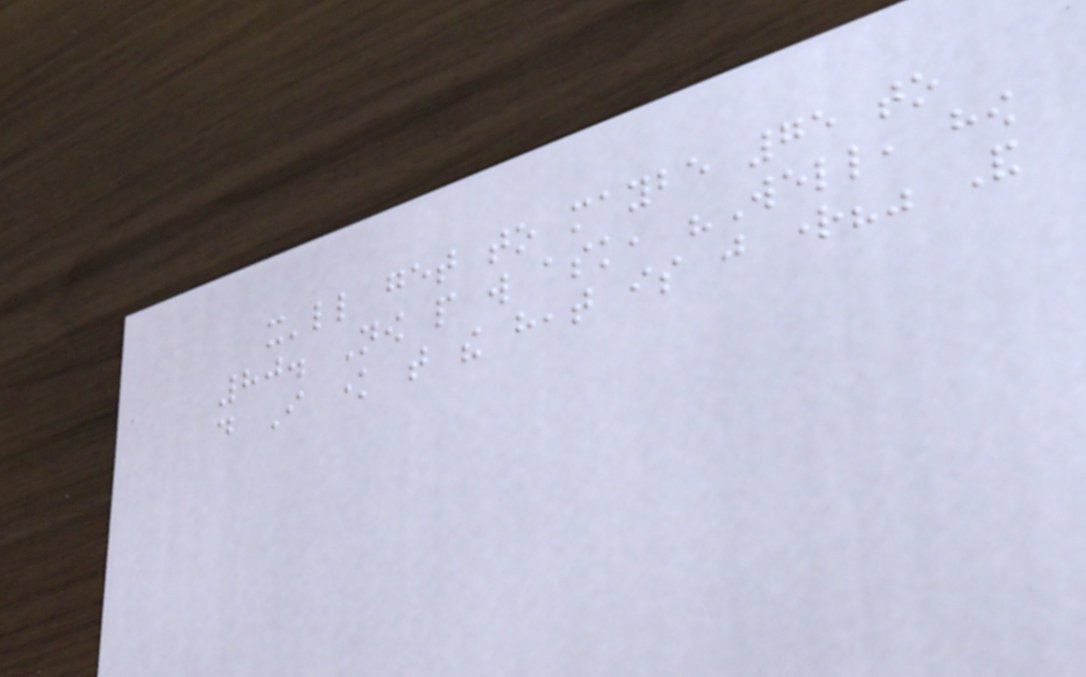it'll get to maybe 75 to
80. Now people will ask, "Well, how
do I know that the heat is just right?" And
